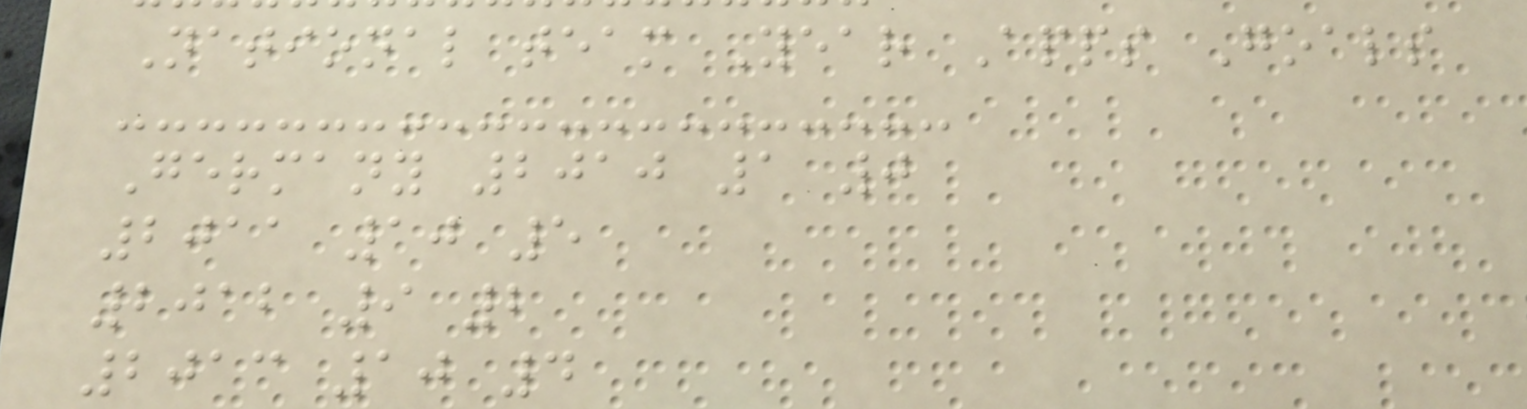National team Year Apps Goals
Germany 2010 1 0
2011 10 5
2012 9 2
2013 10 4
